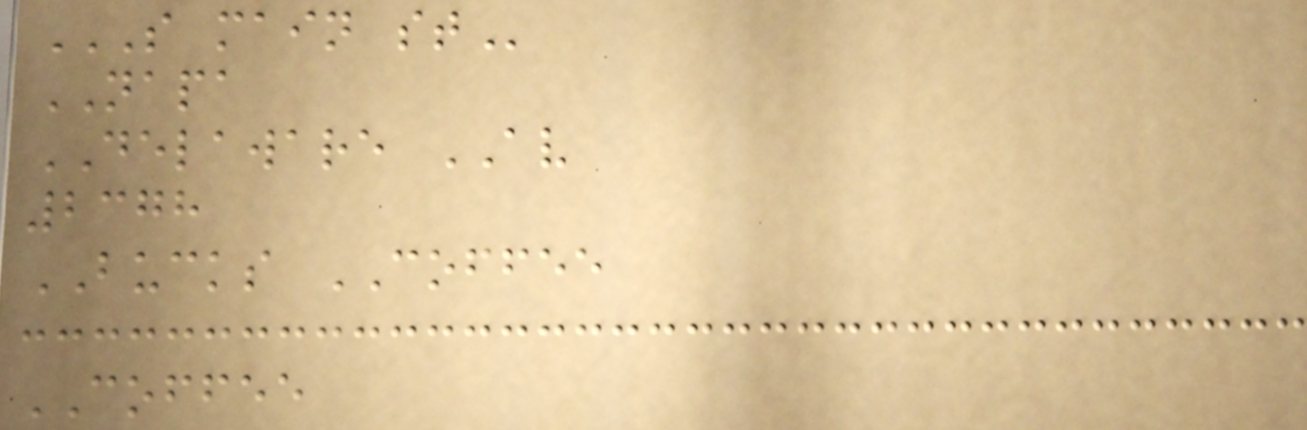S MAIN ST
NAPA
DELAWARE AV
2378
BUCKS COFFEE
COFFEE
